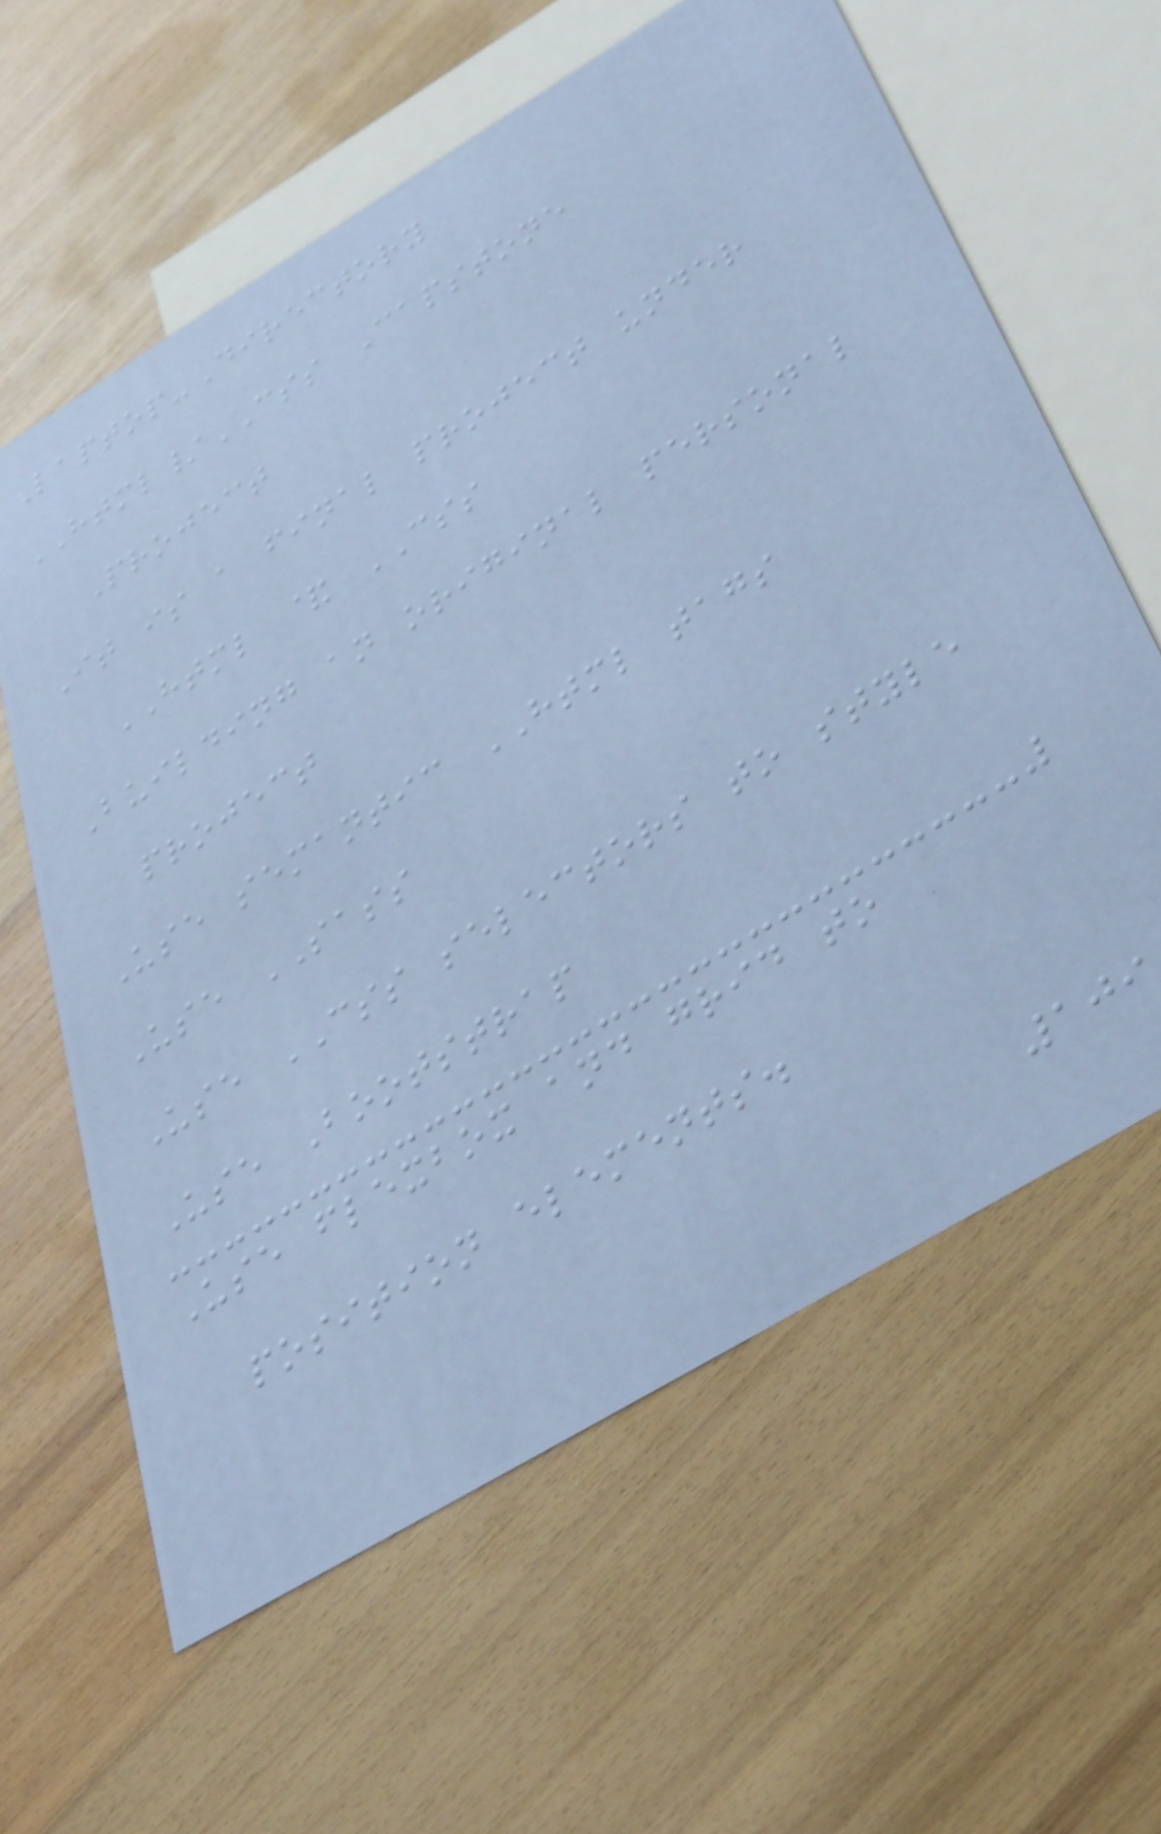Laptop-Directory
HTML/CSS Capstone
Project
It is a final project under
HTML & CSS
Building an original personal
project
Use semantic HTML tags
Use SASS
Use CSS selectors to style
Use Bootstrap
Use flexbox and grid to
position elements.
109
